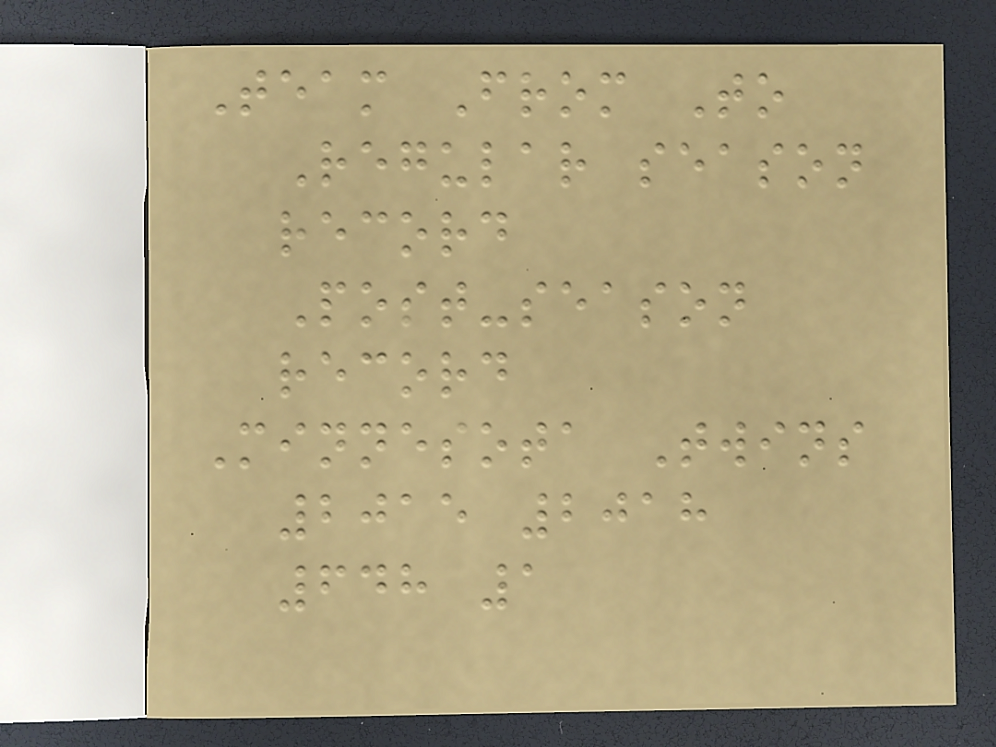Team From To
Regular season
record
Post-season
record
Minnesota Twins
2015 2018
648 1
